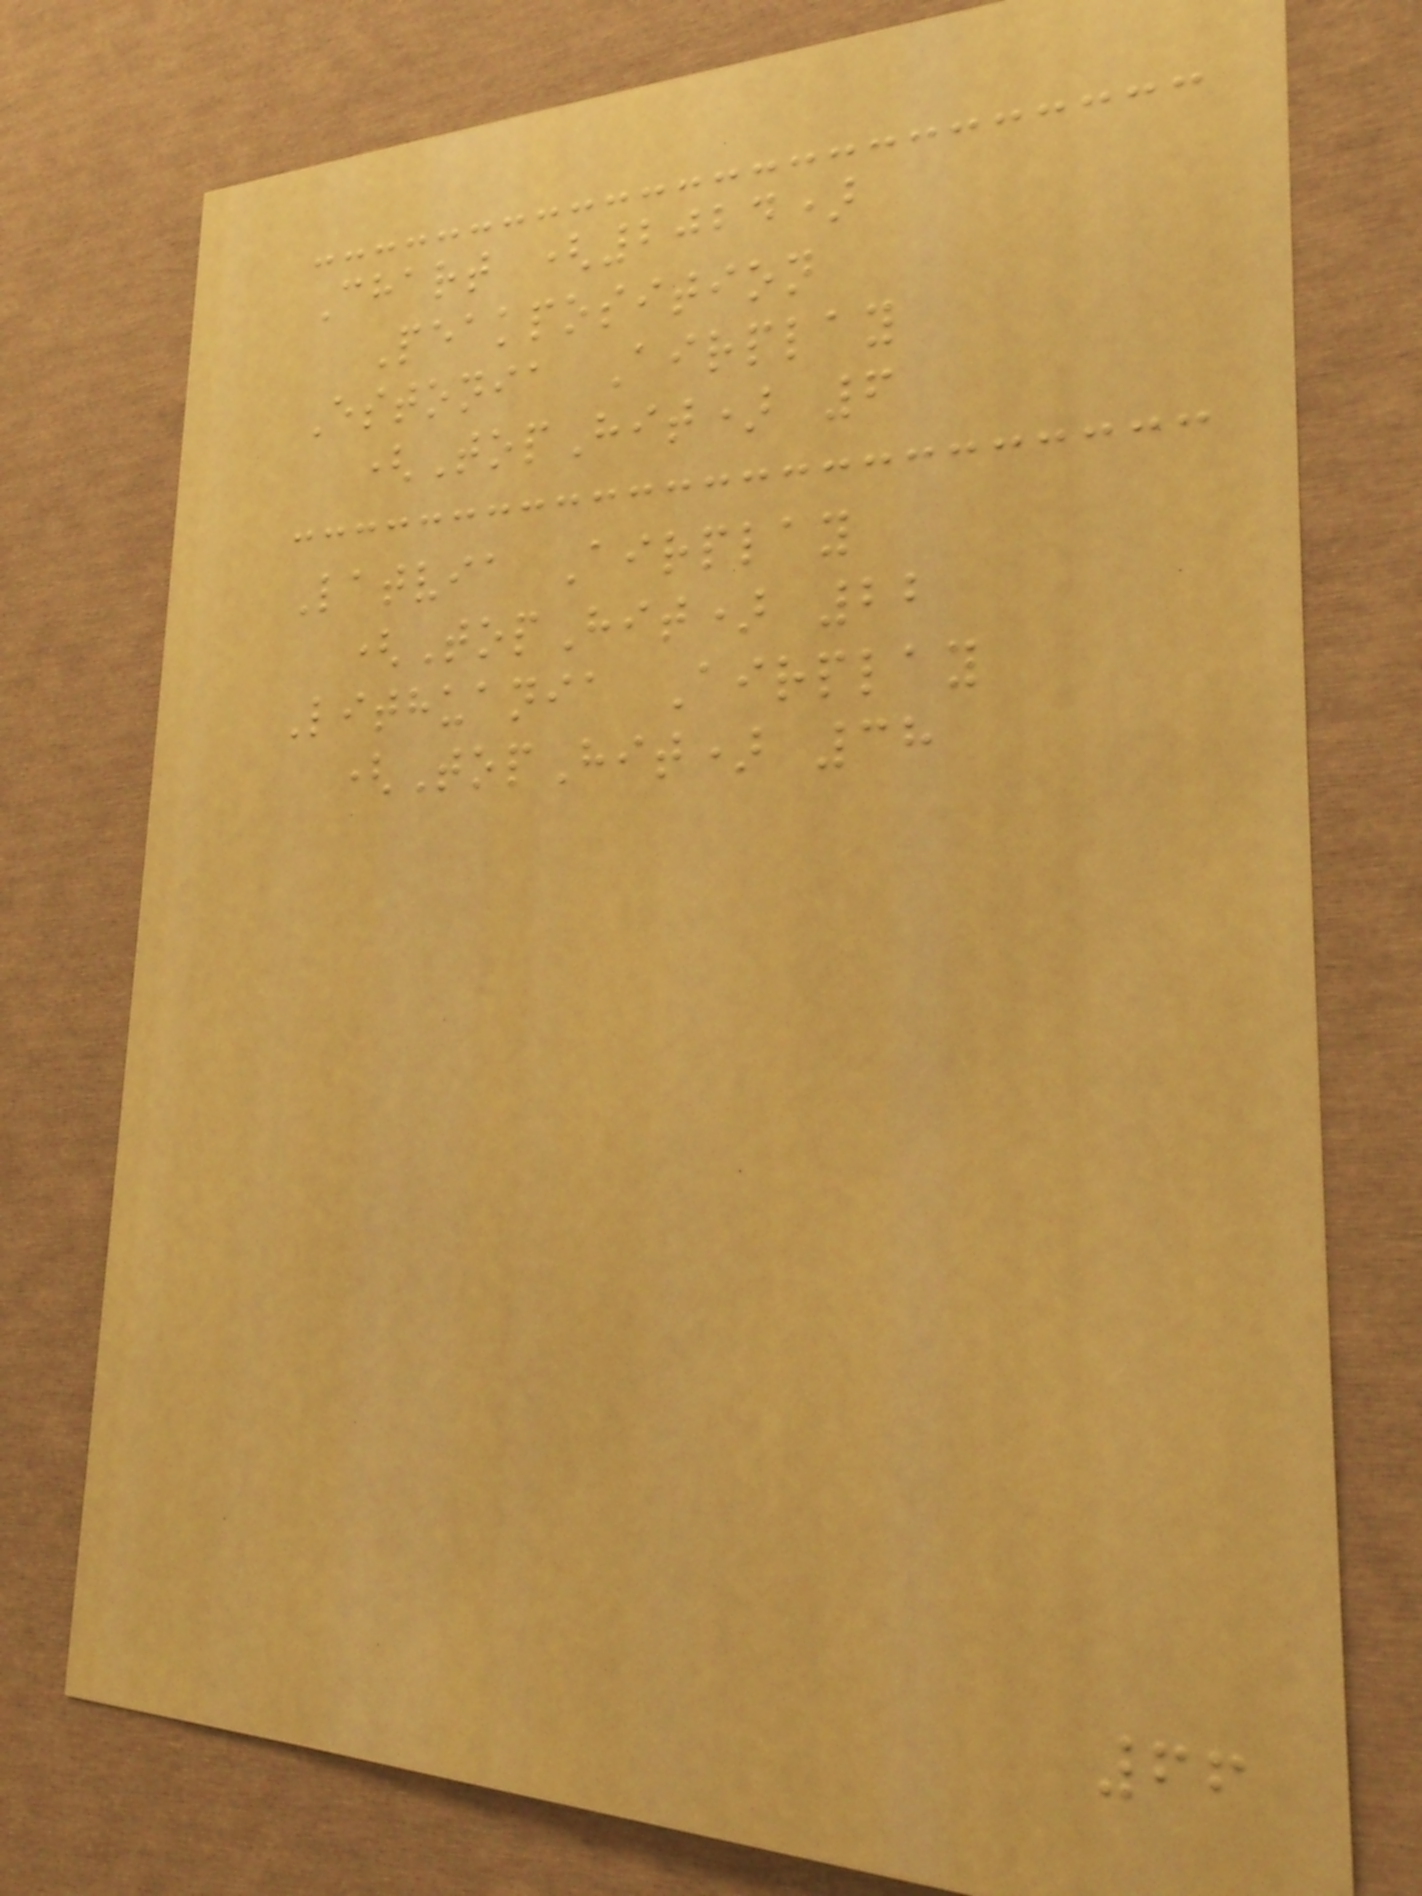Chart (2024)
Peakposition
Estonia Airplay
(TopHit) 6
Latvia Airplay
(TopHit) 22
Lithuania Airplay
(TopHit) 38
66
